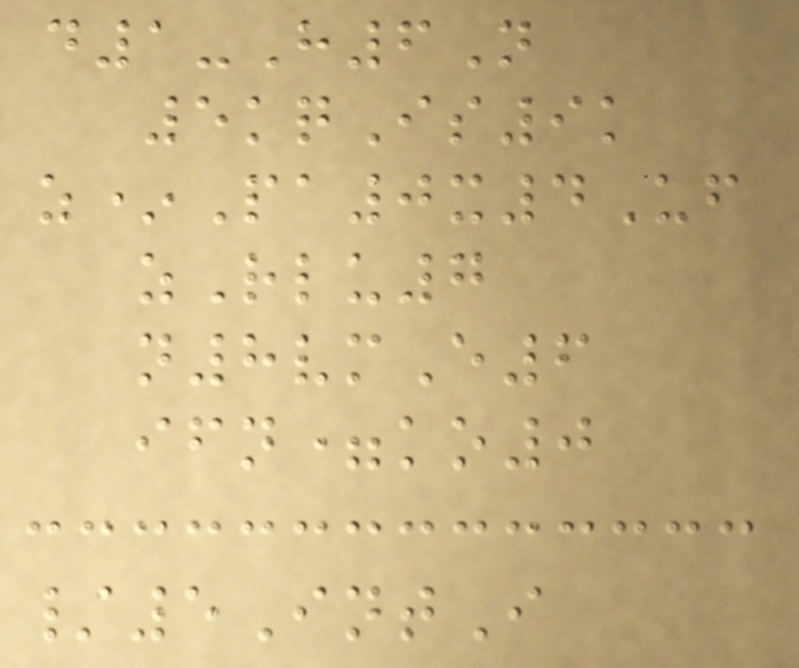d1-H6N
5kqIs9k
z*Pa0x4Uf
zRlu7
n8vmE6
ifn=ko0
/5IntI
